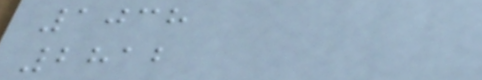1038
2812
